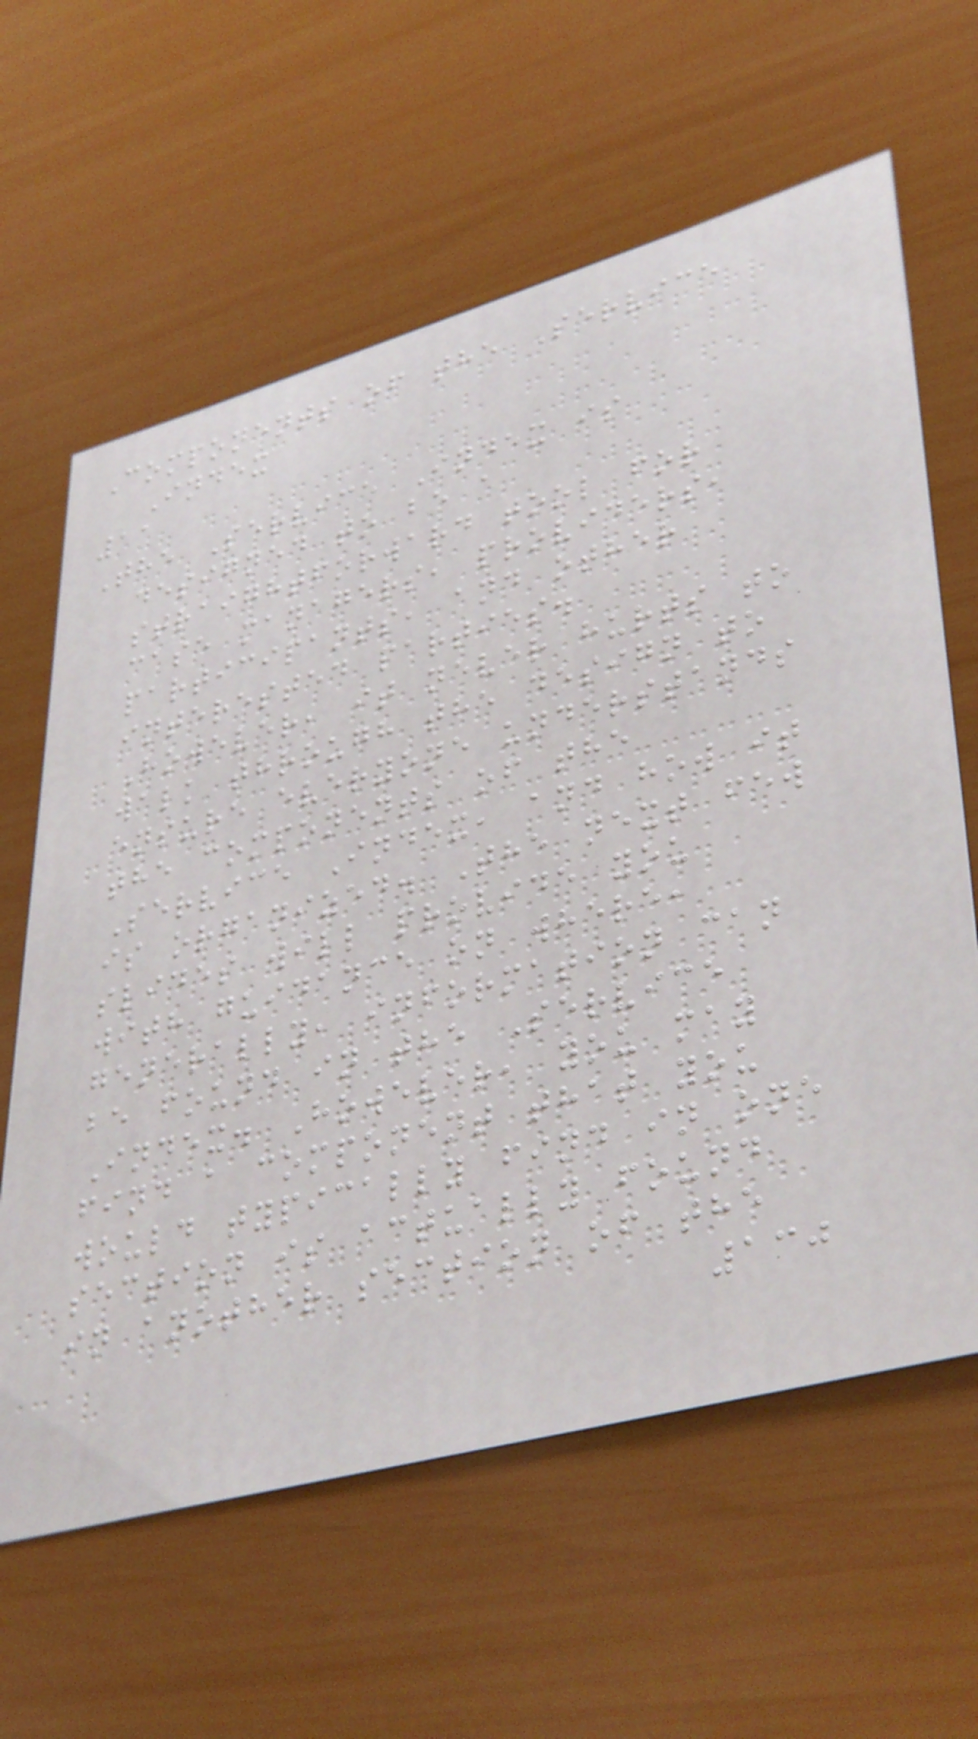Components of the Service
Index
11
The Service Index is
designed to be a
straightforward tool for
case managers, providers,
participants, and other
interested parties.
However, it never hurts to
walk through the design to
ensure everyone understands
the components of the
Service Index, and how it
is organized. The next few
slides will provide you
with guidance on where,
generally, information can
be found in the Service
Index. However, you may
find a component that you
would typically find in one
section is actually found
in another section of the
130
